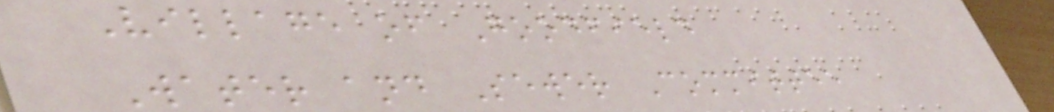Village of Goodfield
Water and Sewer Committee
